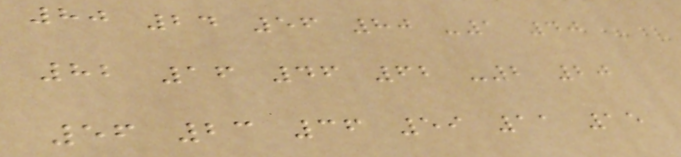80 24 56 80 -1 40
82 16 46 62 -2 20
56 23 36 59 11 15
